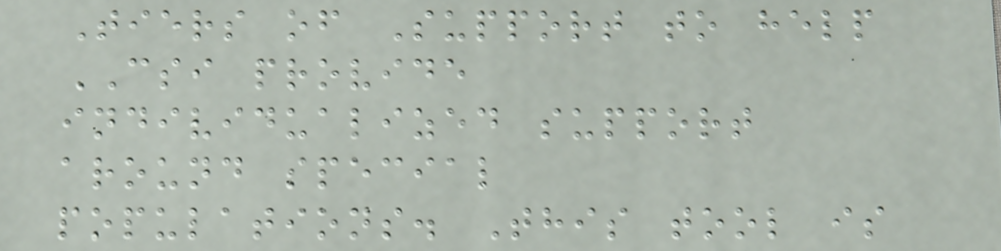Tiers of Support to help
CSI provide
individualized support
around special
populations. This tool is
